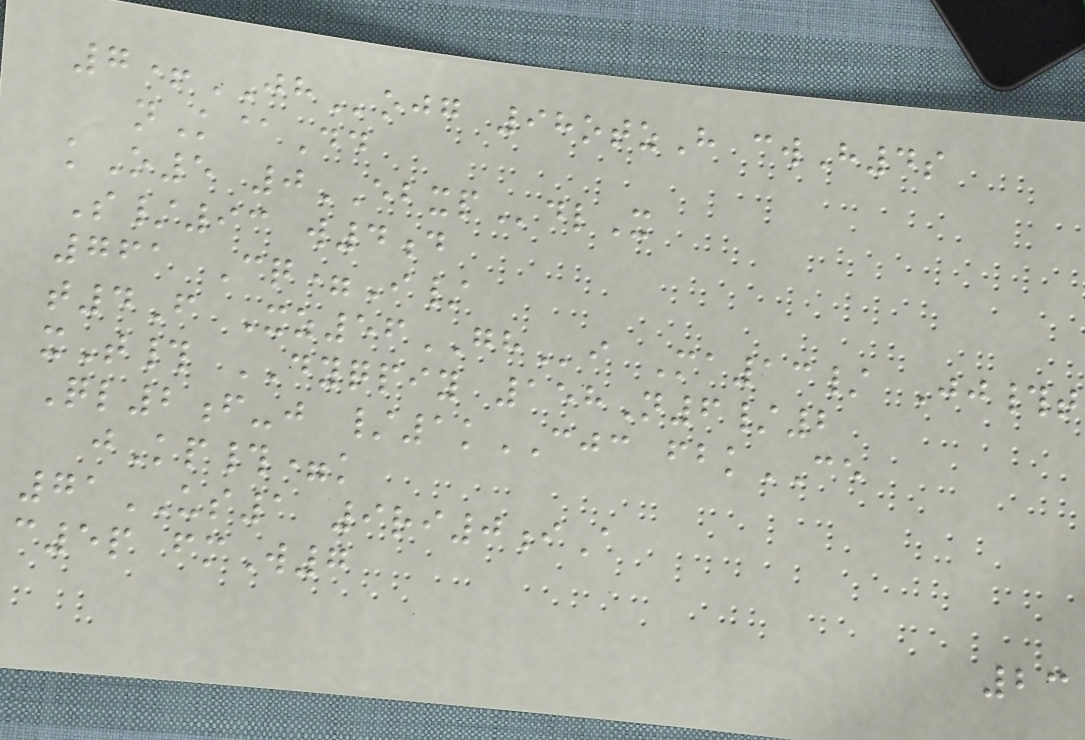7+JHojg 98otzH cwH4s
nK@Dd
kO5 0EBXPdlX
S/93 w4d
761 Cq=I/
t4F Xz56GHi Ma13/ Jj#t
xT# DYQPIY 158N6/2
Ql2f-j /1kCJC fbkCE
jKp#=k
71US1 9ri0iA
c5p fmW7
23
